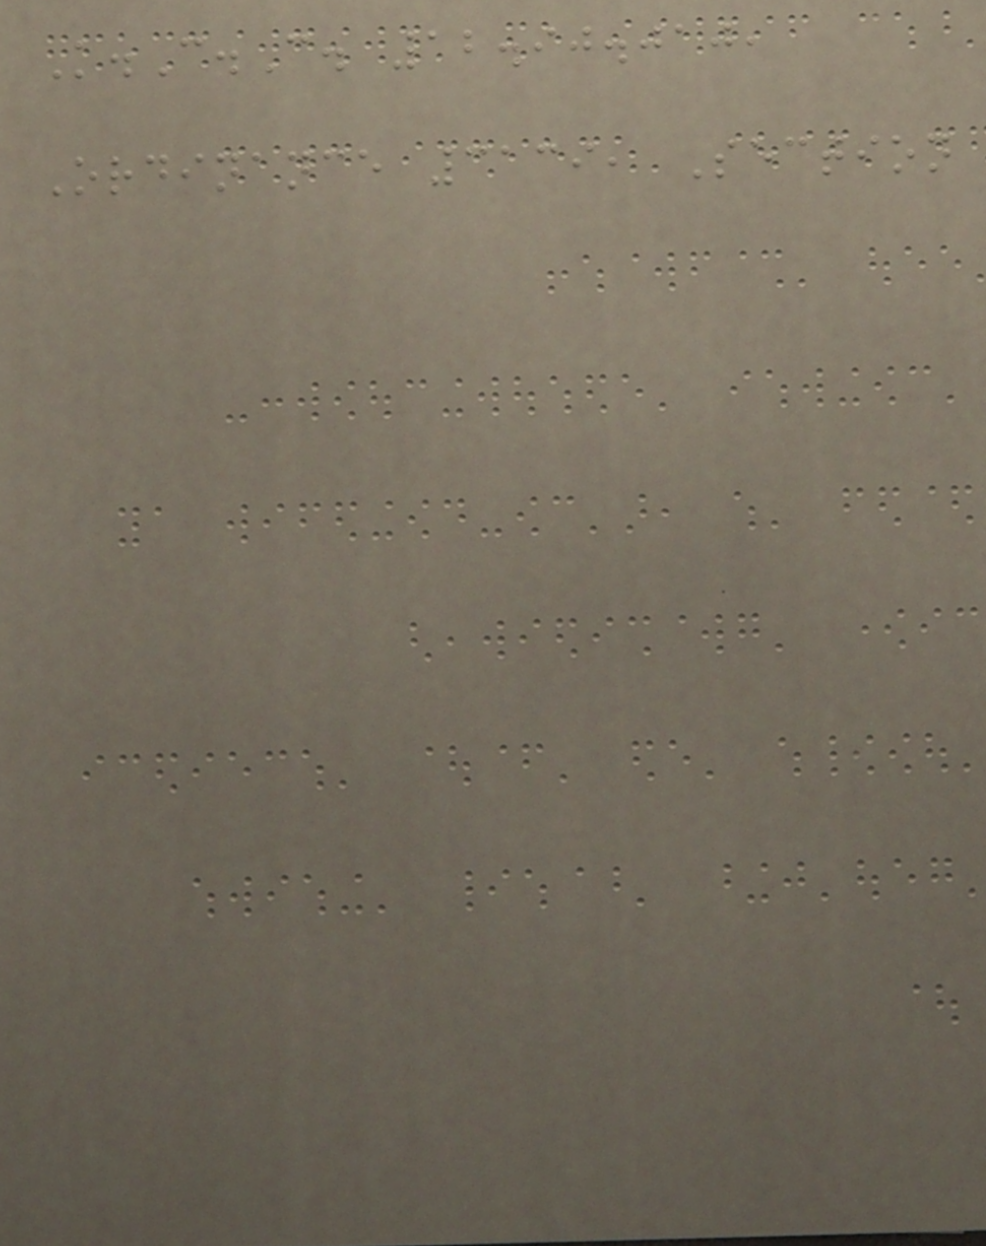K.C.C. 12.90.010,
Ordinance 3139, Section
